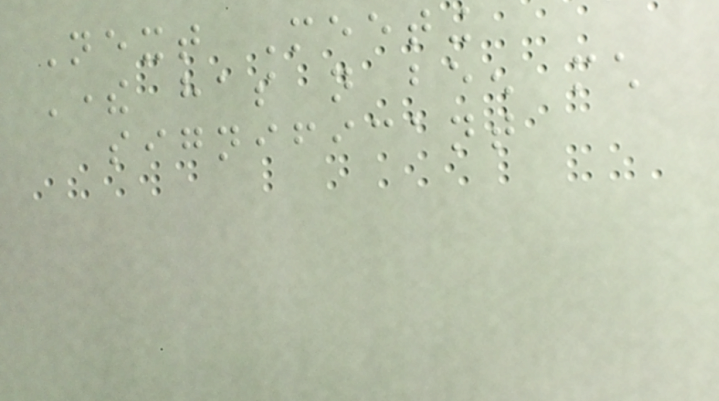Next Meeting
There has not been much
significant
